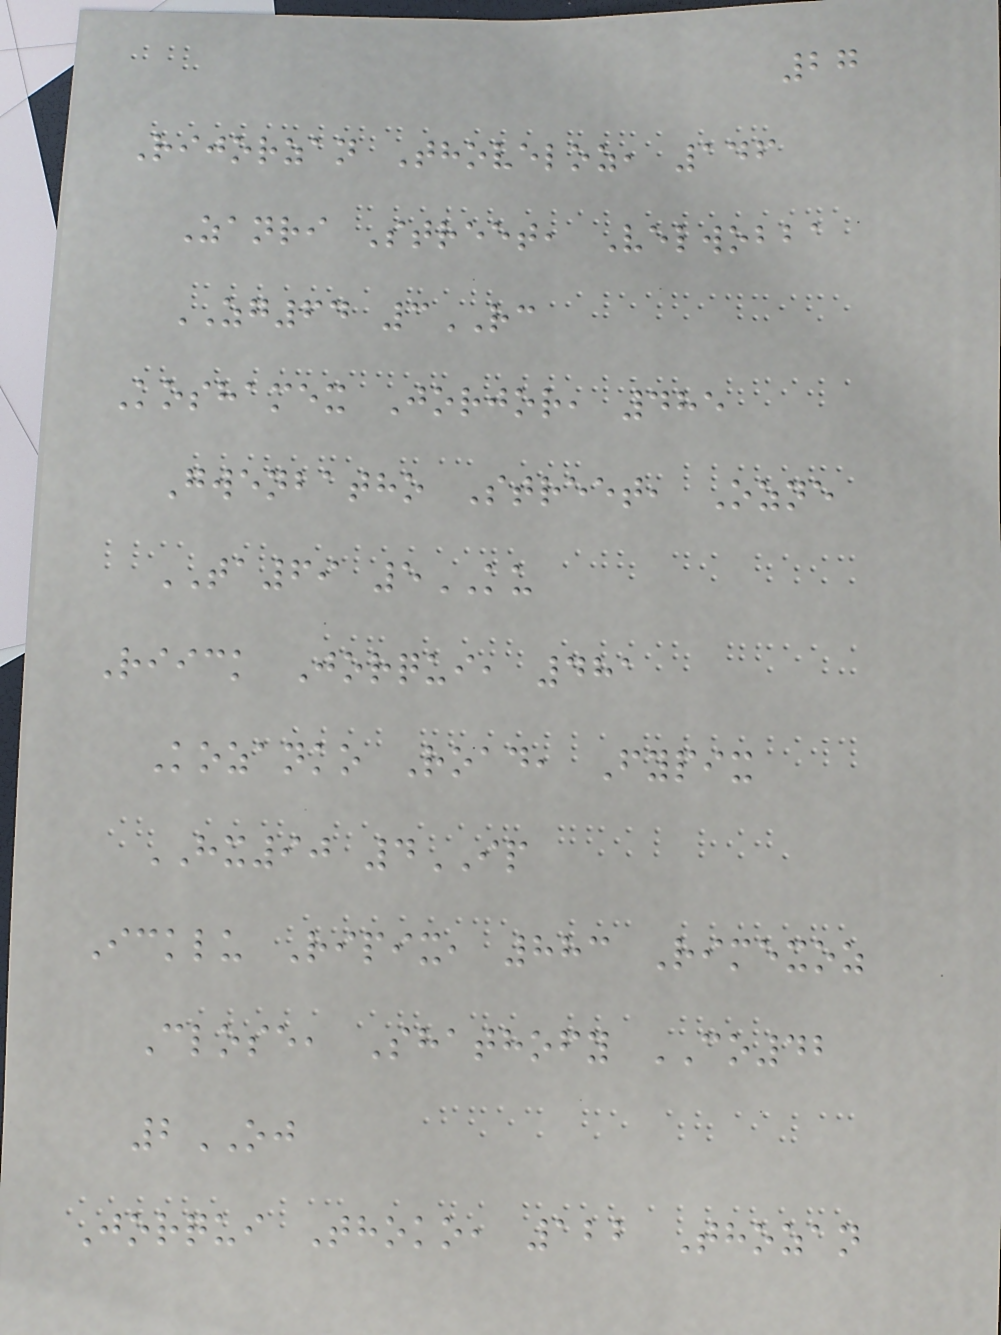27
Rijorzan Thoveloz, 146
Zanri Street, Velwobba
ZG64 3RC
Koshamex Jorjor, 485
Gwenbatho Street, Ozne
TA69 5KU
Riick Jorqui, 481
Kozanko Road, Fypix
HX90 4IP
Icklu Ripix, 883 Rimexoz
Close, Shathofy CO42
2OJ
Jorqui Thoko, 122 Thozan
